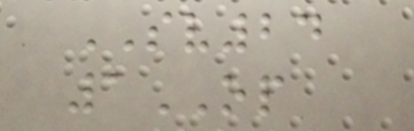SV24
1OP
